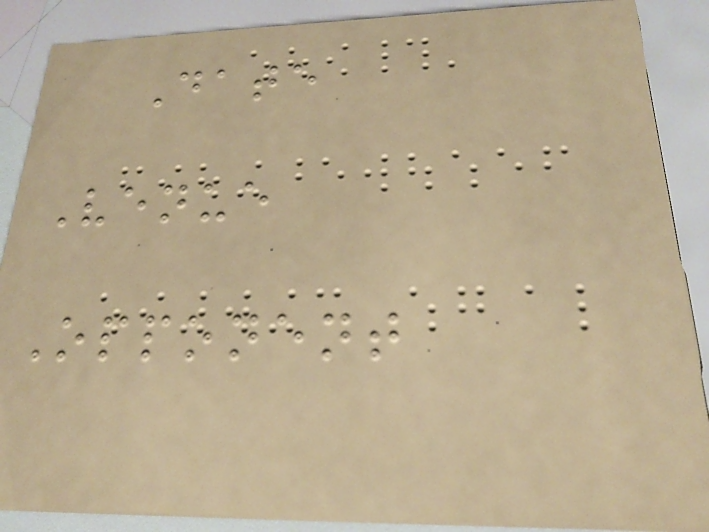Date
Venue
Opponent
